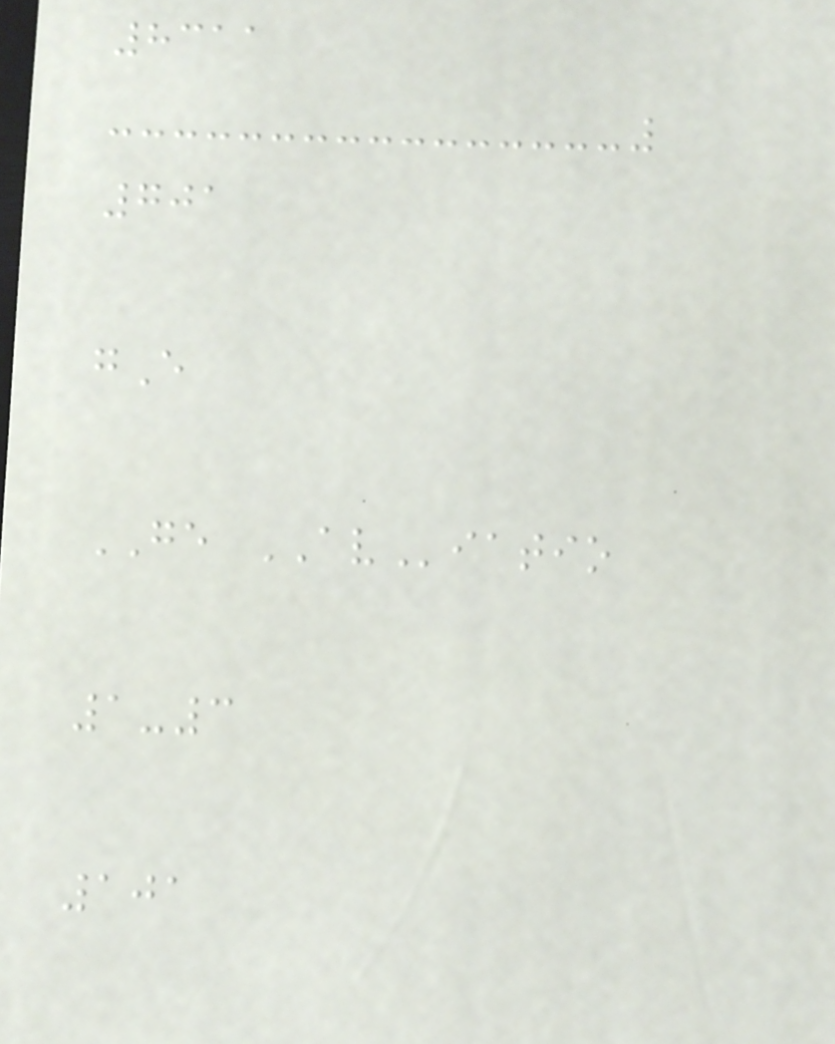8311
701
gE
GE AViatio
1-3
101
